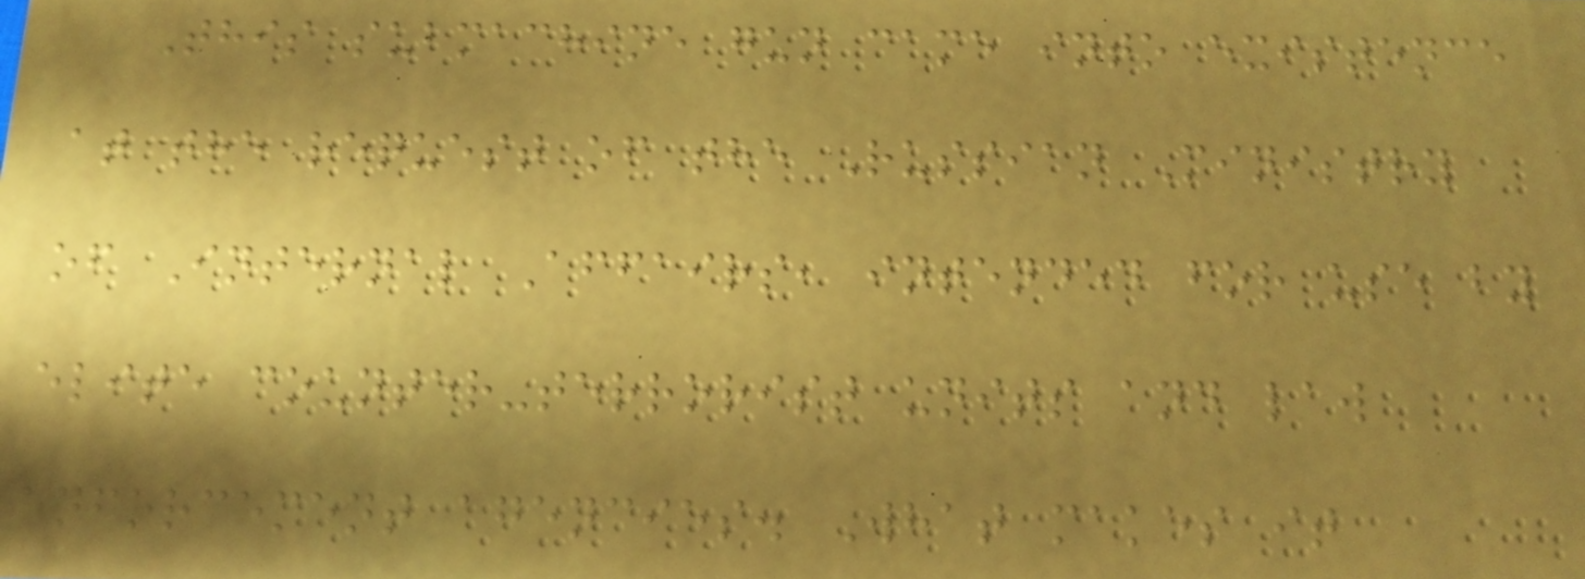This submachine gun came into existence
at the request of the Russian Ministry
of Internal Affairs, intended for use by
elite counter-terrorist units and law
enforcement agencies. What makes it
